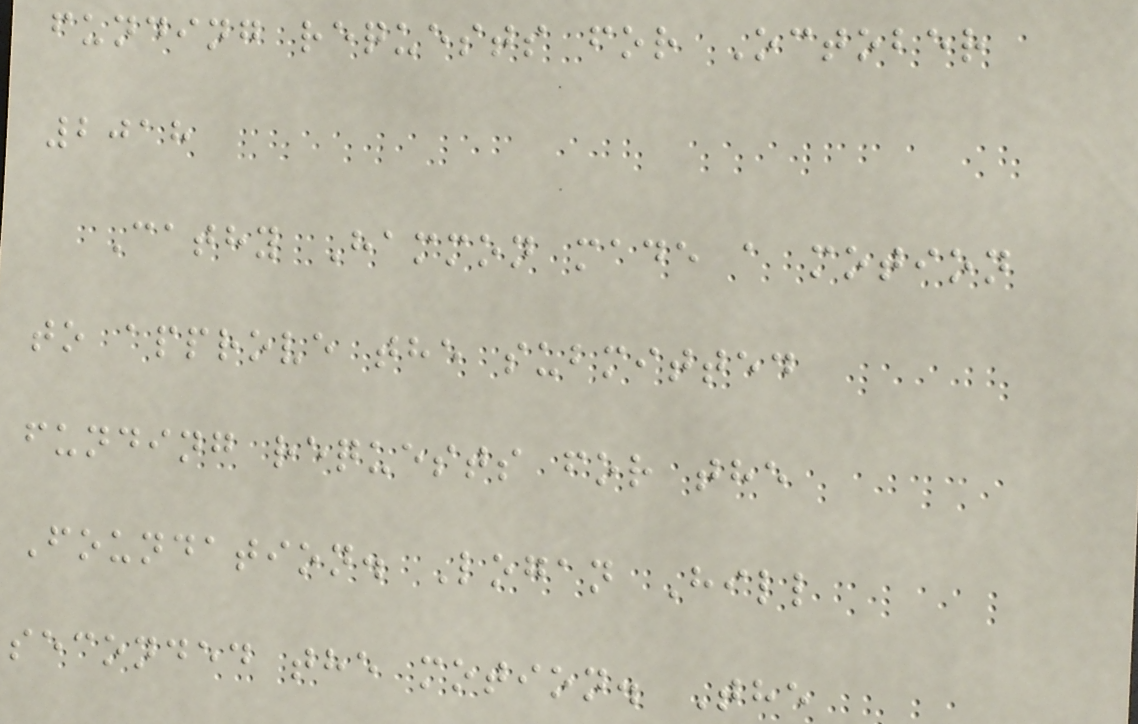funding requests for October
2018
Cathy Hammon made a motion
to approve the submitted
funding requests for the
Foundation. Logan Hill
seconded the motion. The
